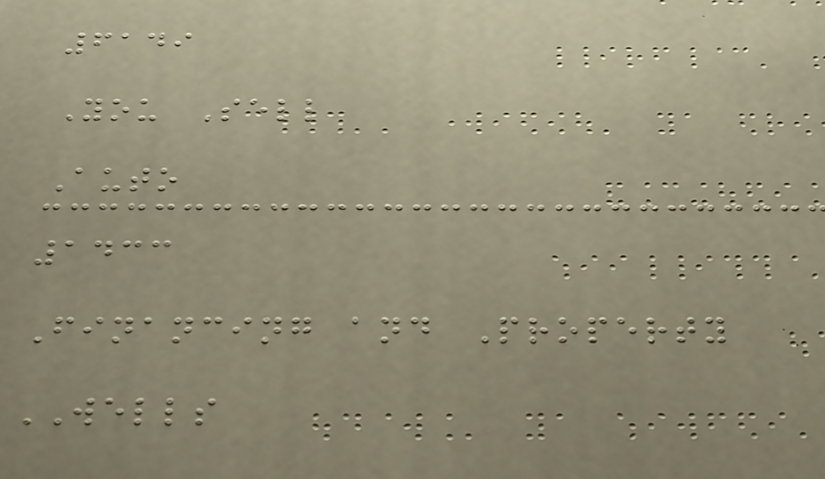6149
You Sell
Auto
1433
Financing and Property
WELLS
